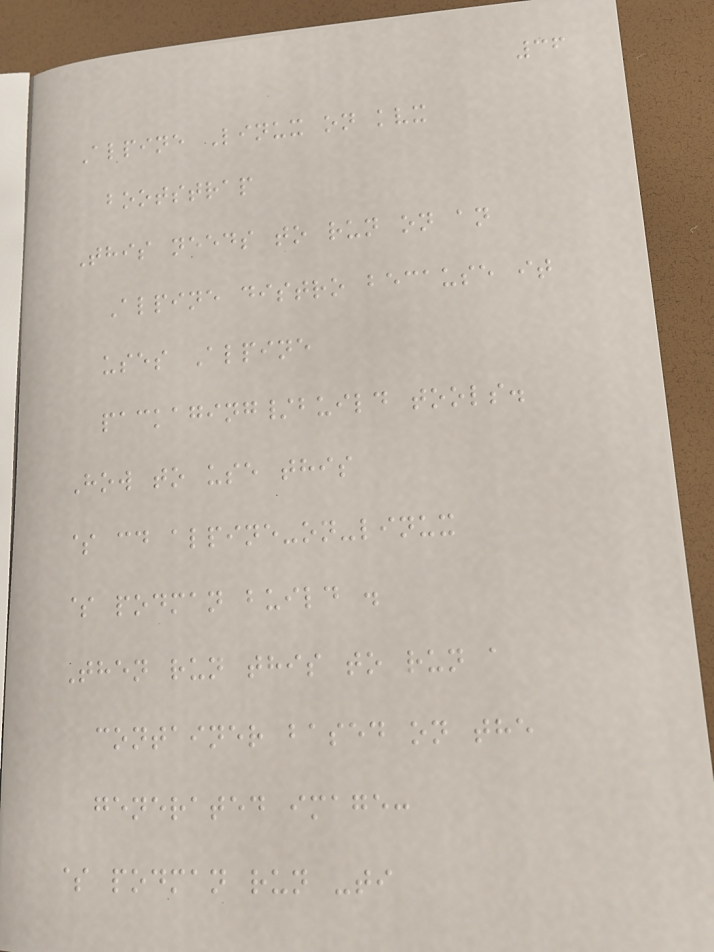36
Alpine Linux on kvx
bootstrap
This needs to run on an
Alpine distro because it
uses Alpine
packaging/build tools.
How to use this
$ cd alpine-on-linux
$ podman build .
Then run this to run a
container based on the
generated image:
$ podman run -ti
